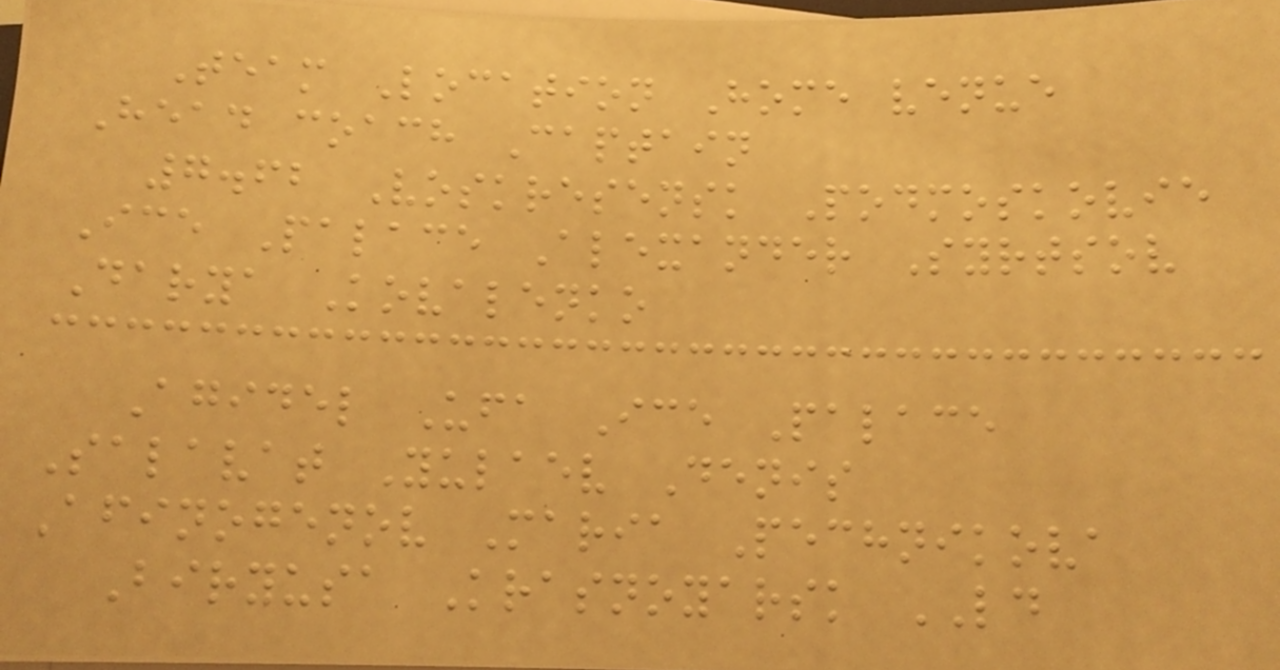Team Location Home venue
Head coach Captain
7.62 Voskresensk Podmoskovie
Ice Palace Alexander Syrtsov
Darya Kovalenko
Agidel Ufa Ice Palace
Salavat Yulaev Denis
Afinogenov Maria Pechnikova
Biryusa Krasnoyarsk LD
